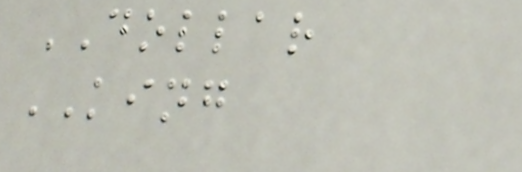DOLLAR
KING
